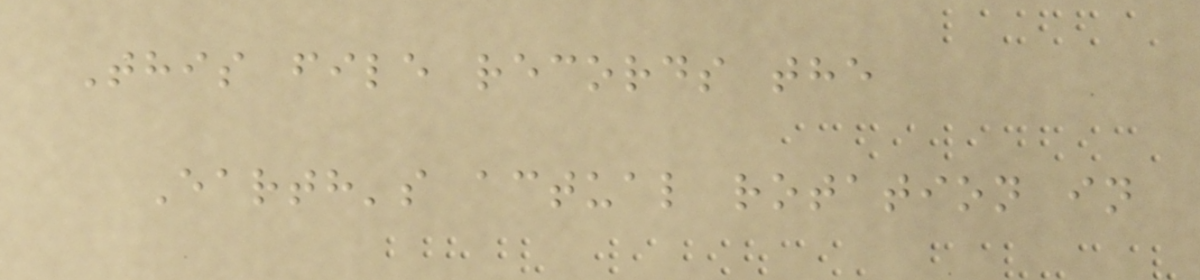This file records the
Earth's actual rotation in
